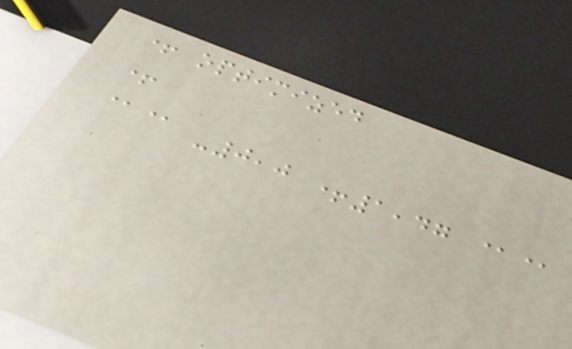+ optimized
+
@@ -0,0 +1,47 @@
